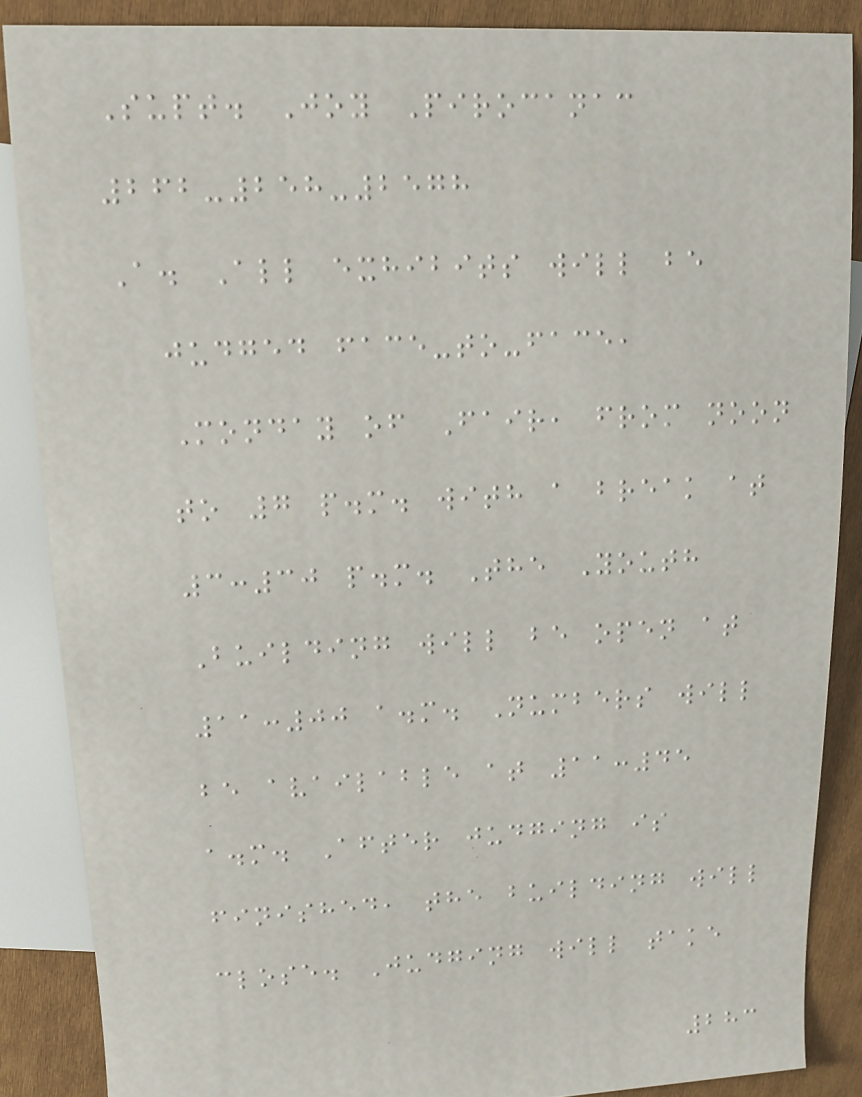Supt. Joy Pirocanac
262-258-2578
A. All exhibits will be
judged face-to-face,
Monday of Fair, from noon
to 7 p.m. with a break at
3:30 p.m. The Youth
Building will be open at
11:00 a.m. Numbers will
be available at 11:45
a.m. After judging is
finished, the building will
close. Judging will take
283
